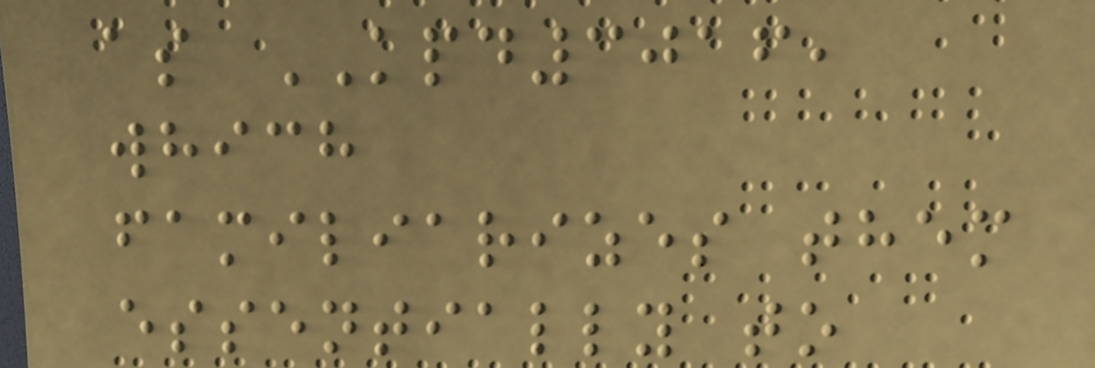as KPD3016,
which
familiarizes them
essentially to
